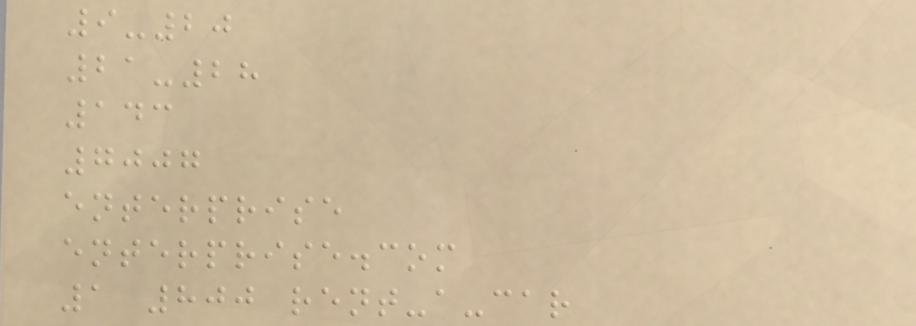9-20
21-28
143
7007
enterprise
enterprise.com
1 800 rent-a-car
